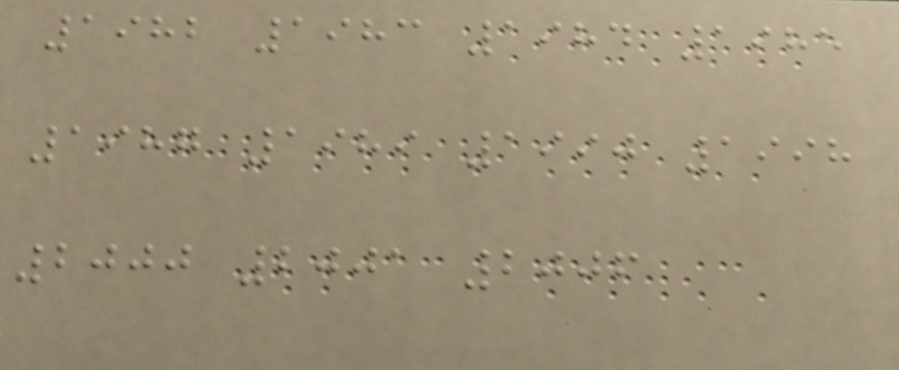1982 1983 1984 1985
1987 1989 1990 1998
2000 2001 2006
